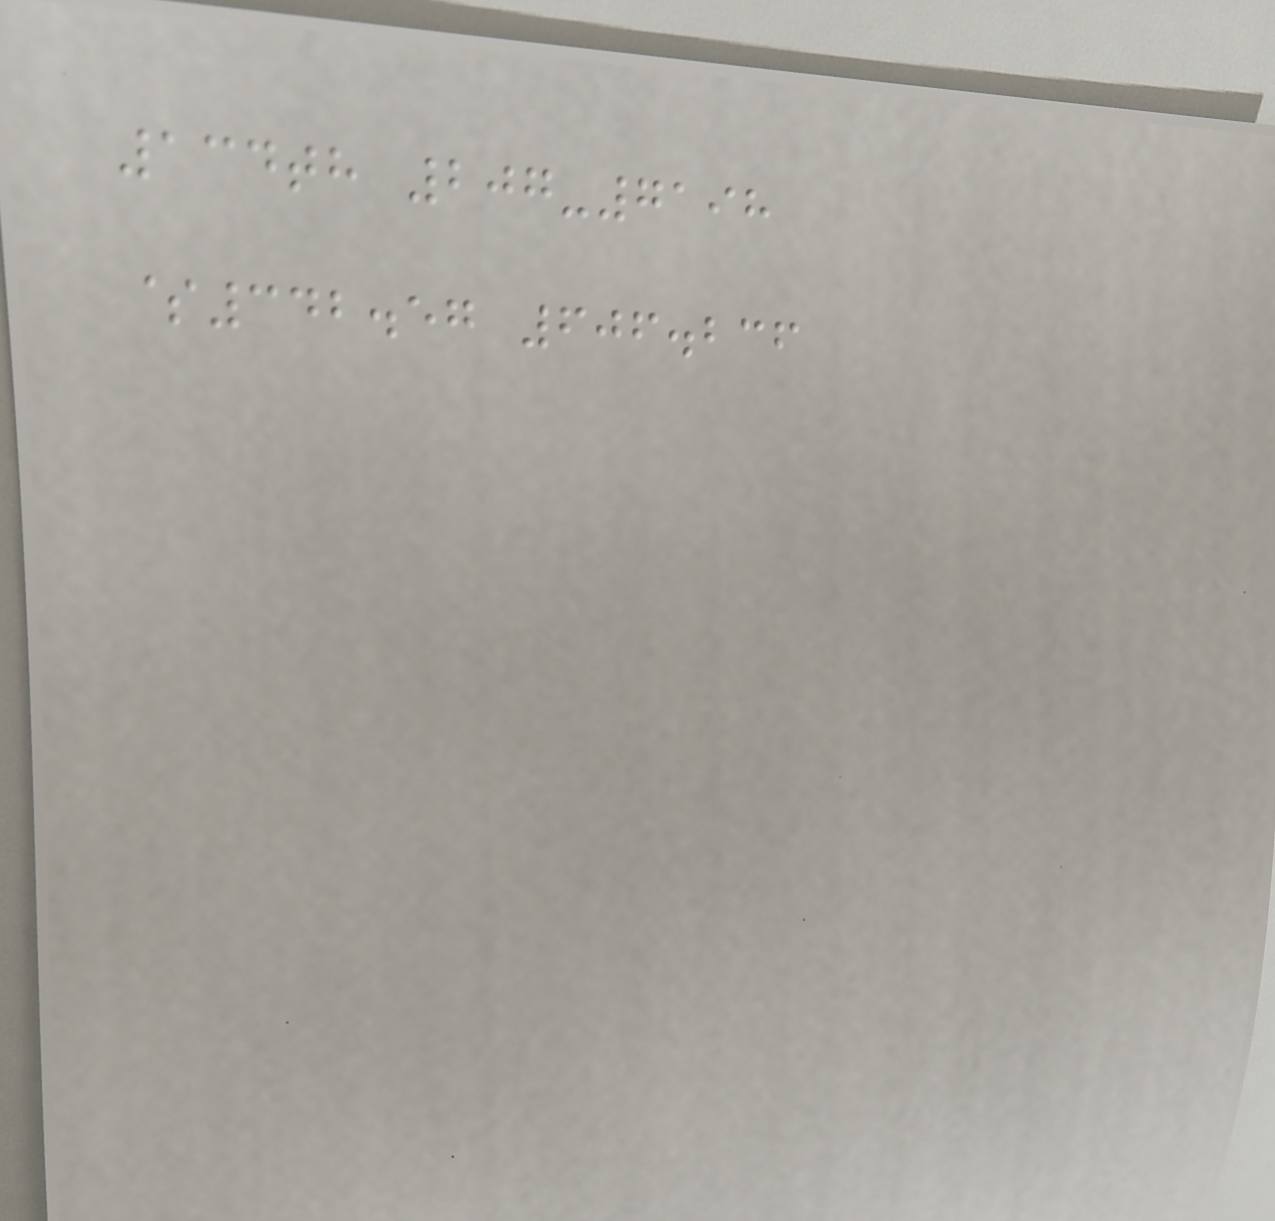134th 207-7198
$342.57 606.236
